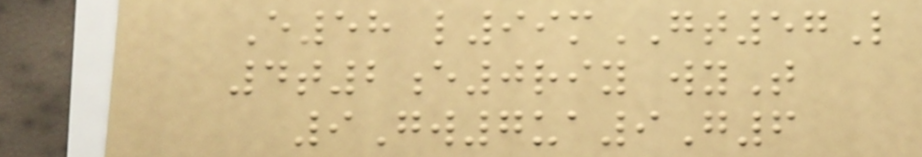E58 l99mGT57L
4t2e0riy wyT
9Gw7ua9G6
